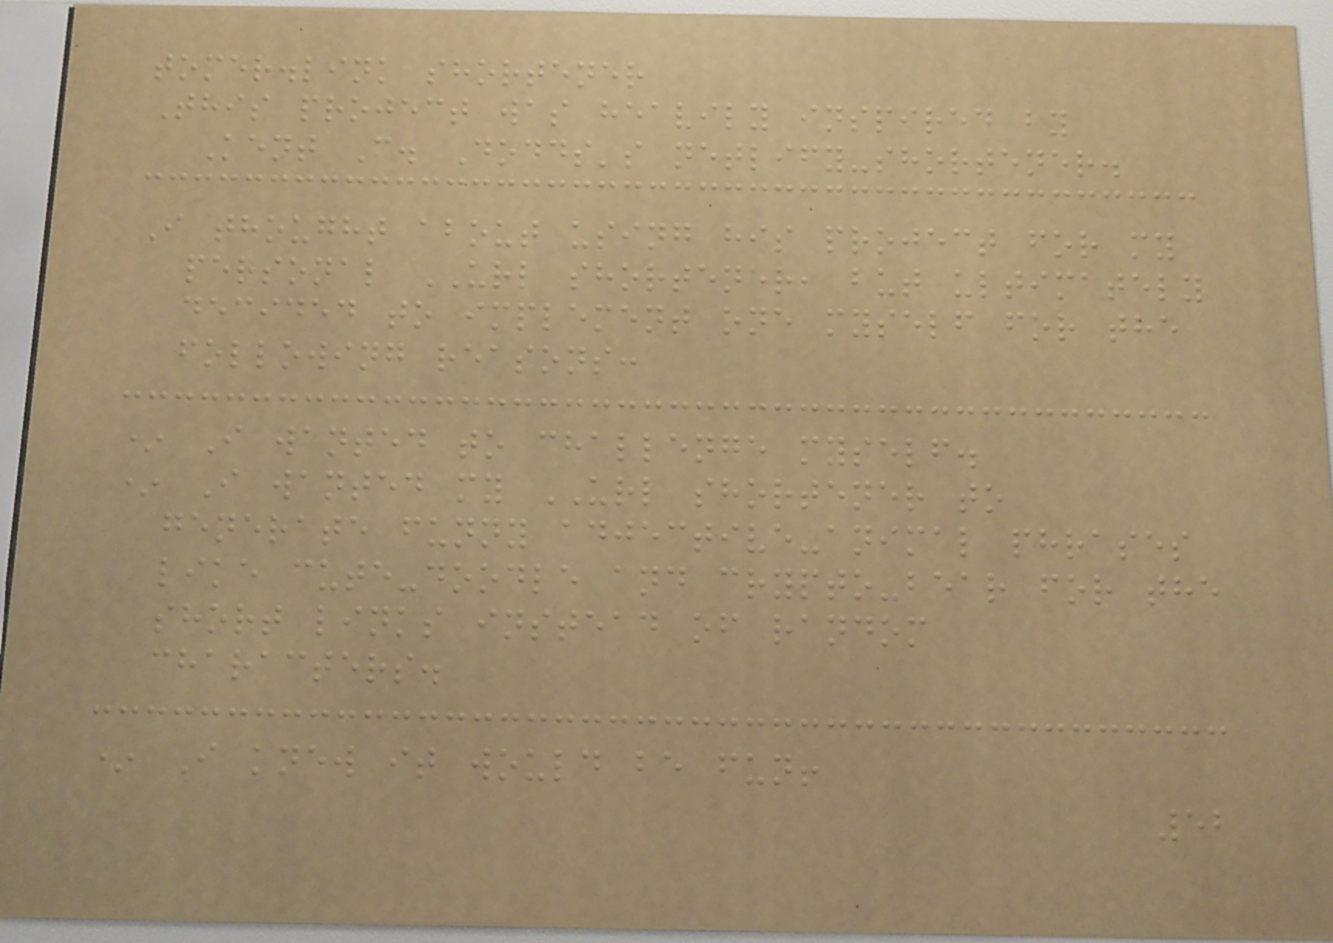tomer.link shortener
This project was heavily inspired by
Kent C. Dodds's netlify-shortener.
I thought about using his project for my
personal URL shortener, but ultimately
decided to implement one myself for the
following reasons:
* I wanted to challenge myself.
* I wanted my URL shortener to
generate funny adjective-animal phrases
like cute-doodle and crypto-bear for the
short links instead of random
characters.
* I knew it would be fun!
52
